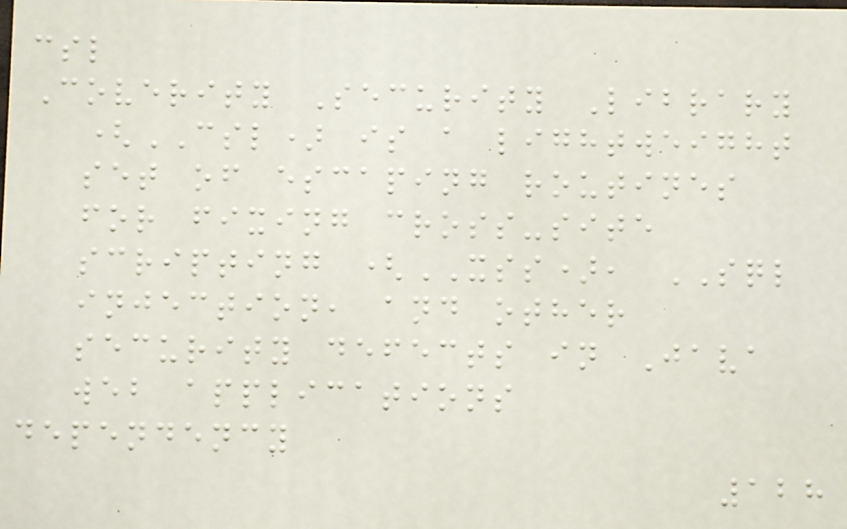csl
Coverity Security Library
(CSL) is a lightweight
set of escaping routines
for fixing cross-site
scripting (XSS), SQL
injection, and other
security defects in Java
web applications
dependency
128
